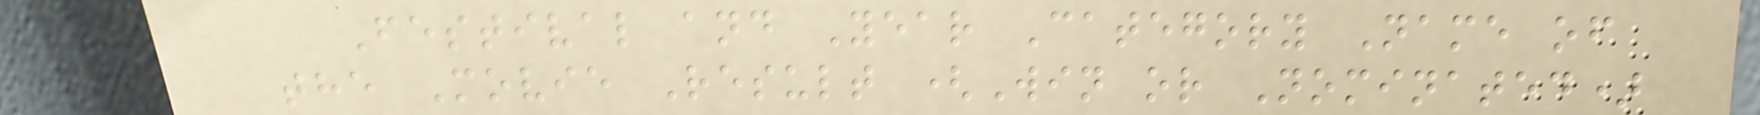Festival and Year Category Name of
the Movie Result (Win or Nominated)
